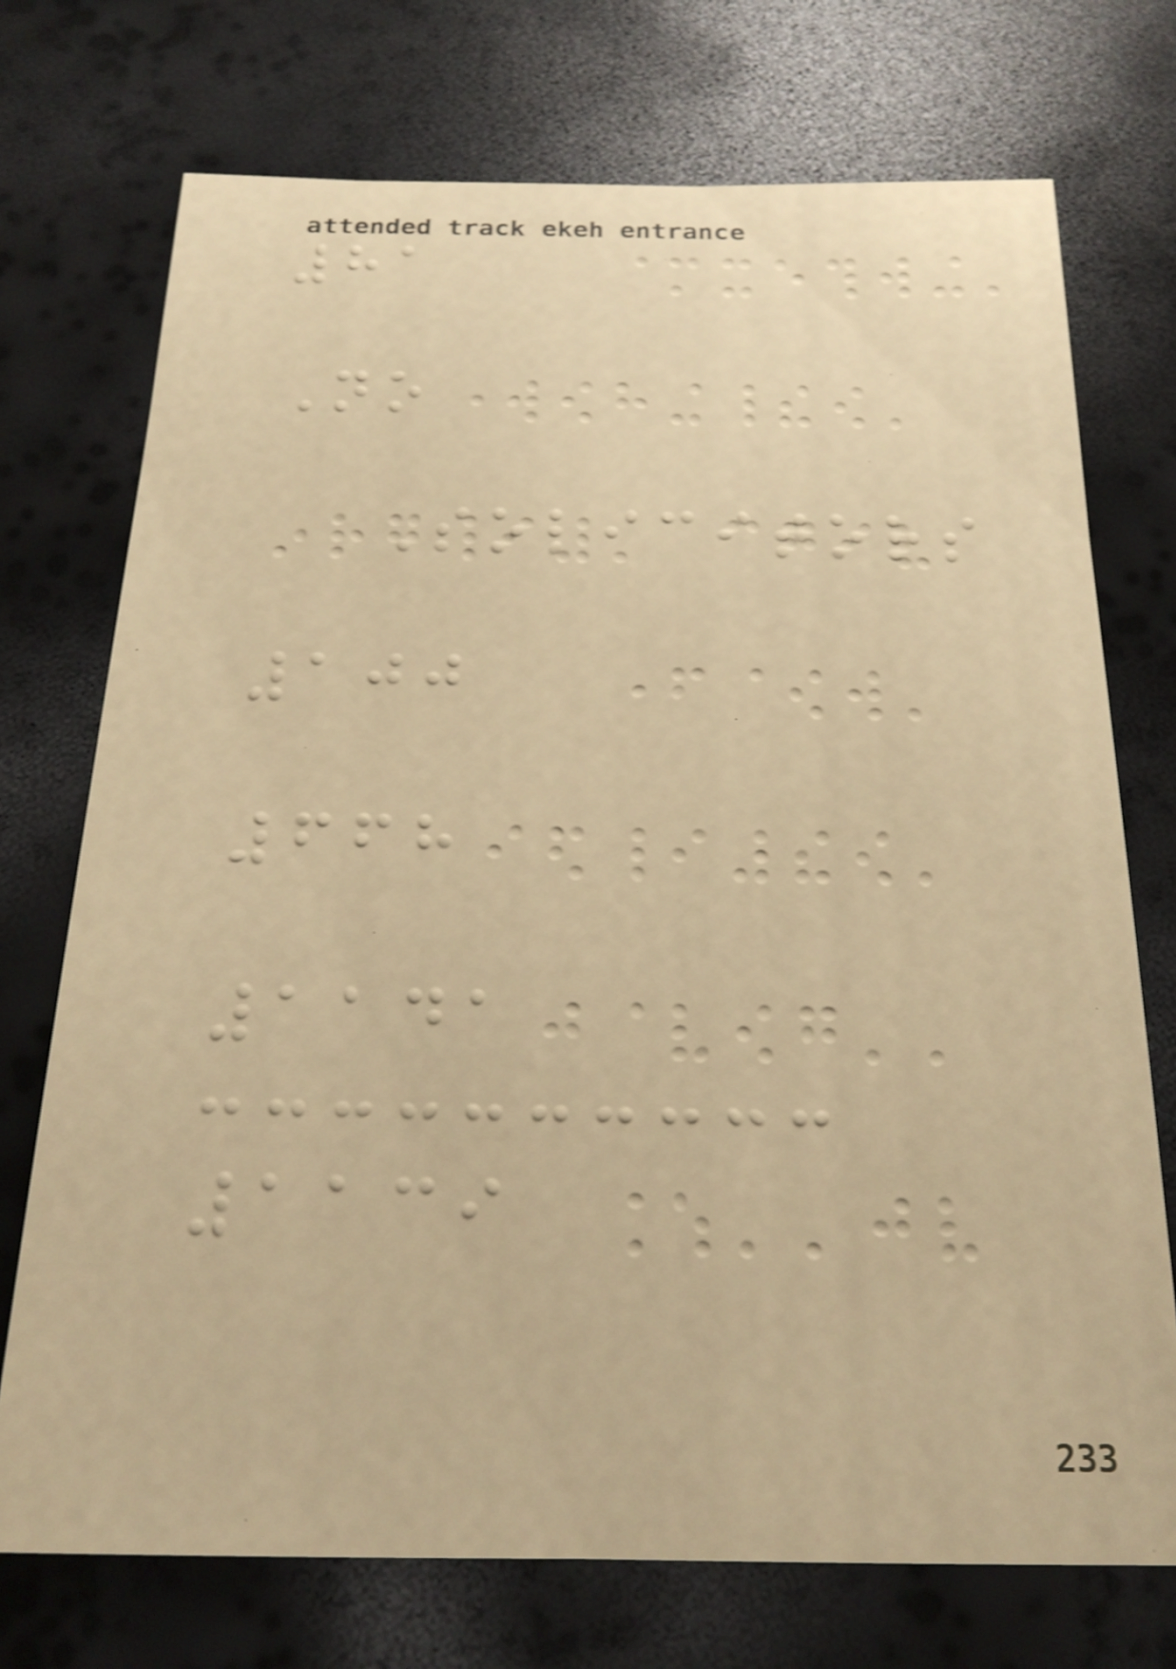81
No
Solicitors
100
668
1141
1139
